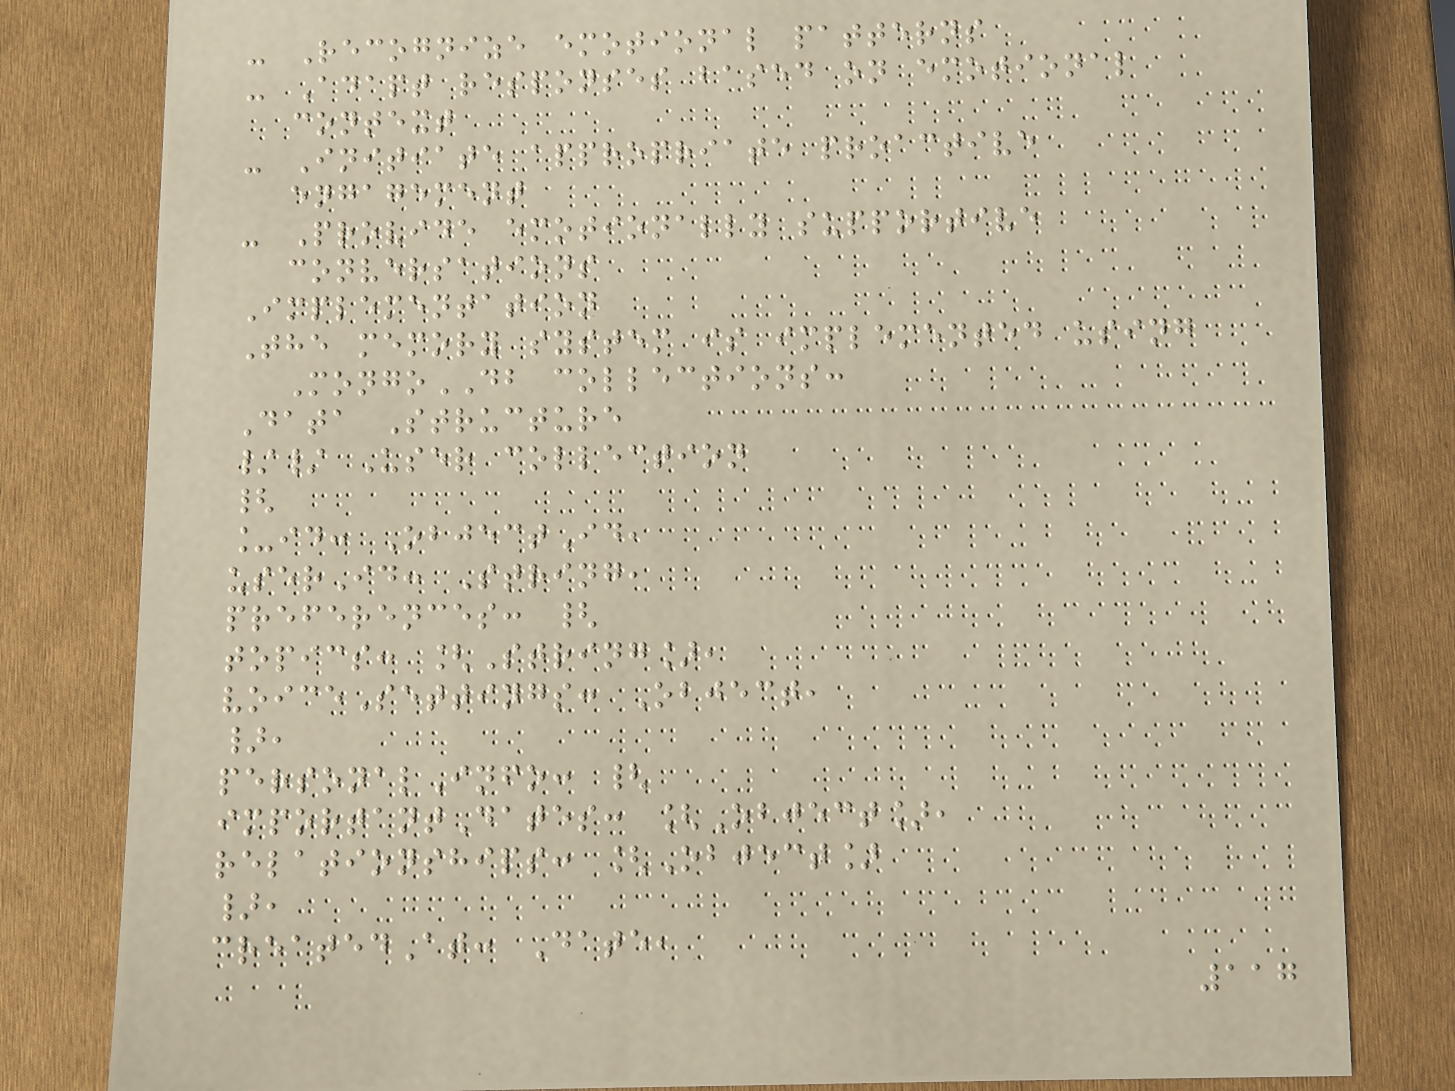- Recognize emotional patterns
- Adapt responses based on emotional
context
- Initiate appropriate proactive
engagement
- Provide emotionally supportive
conversations
Implementation
The memory system is implemented using
MongoDB collections:
Data Structure
// User collection
{
_id: ObjectId,
userId: String,
preferences: {
topics: [String],
voiceSettings: Object,
},
personalInfo: {
importantDates: [Object],
relationships: [Object]
},
createdAt: Date,
117
